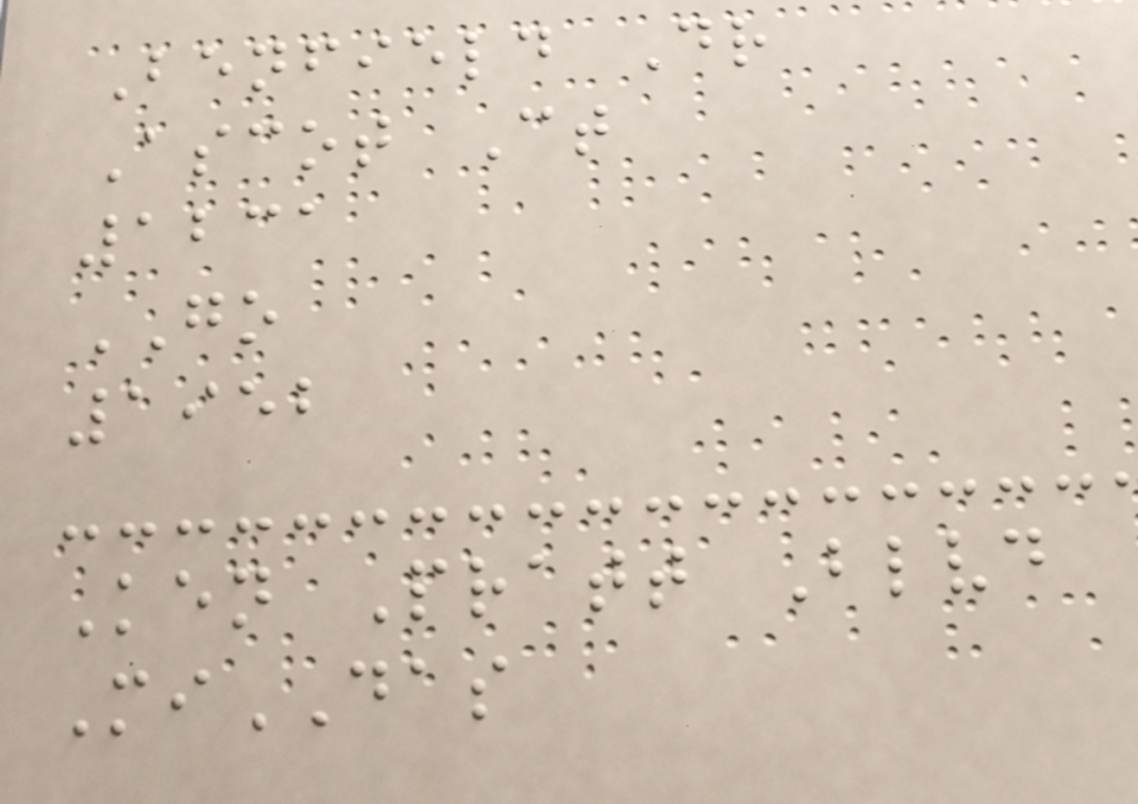Benfield Dr
Ascot Ct
1231
GO
1952
Ken Pratt Blvd
MiDAS
